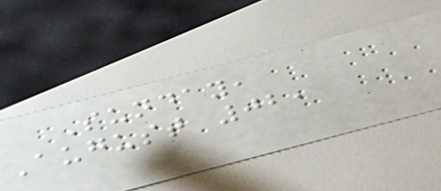Sunday,
August 02,
